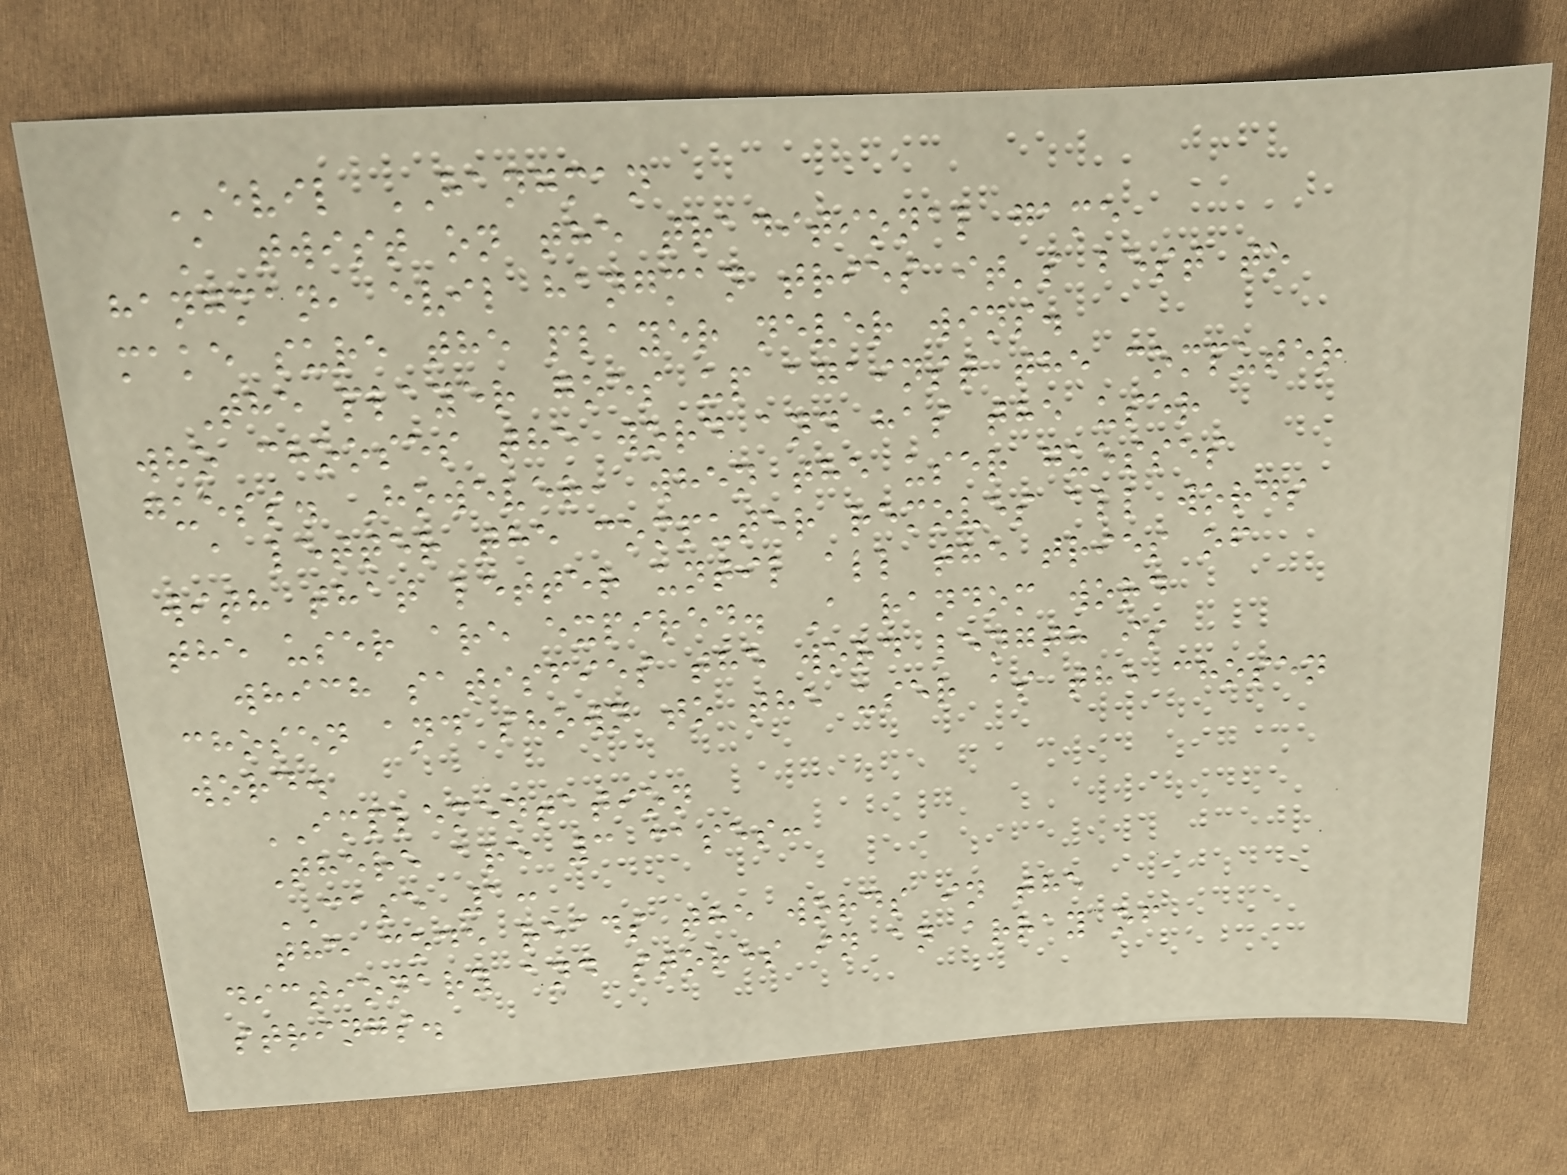EVIL HANGMAN
A twist on the traditional game
hangman, evil hangman tries it's best to
make sure the player never wins.
The player goes up against the computer
who chooses the word and has the user
guess. However, when the user guesses
a letter the computer removes all words
with that letter until all the tries of
the user are expired. A random word
which satisfies the word length is
chosen and shown to the user as the chosen
word.
IMPLEMENTATION
There are 3 cases:
CASE 1:
the code reads the words in the
dictionary and stores in an array of
strings.
